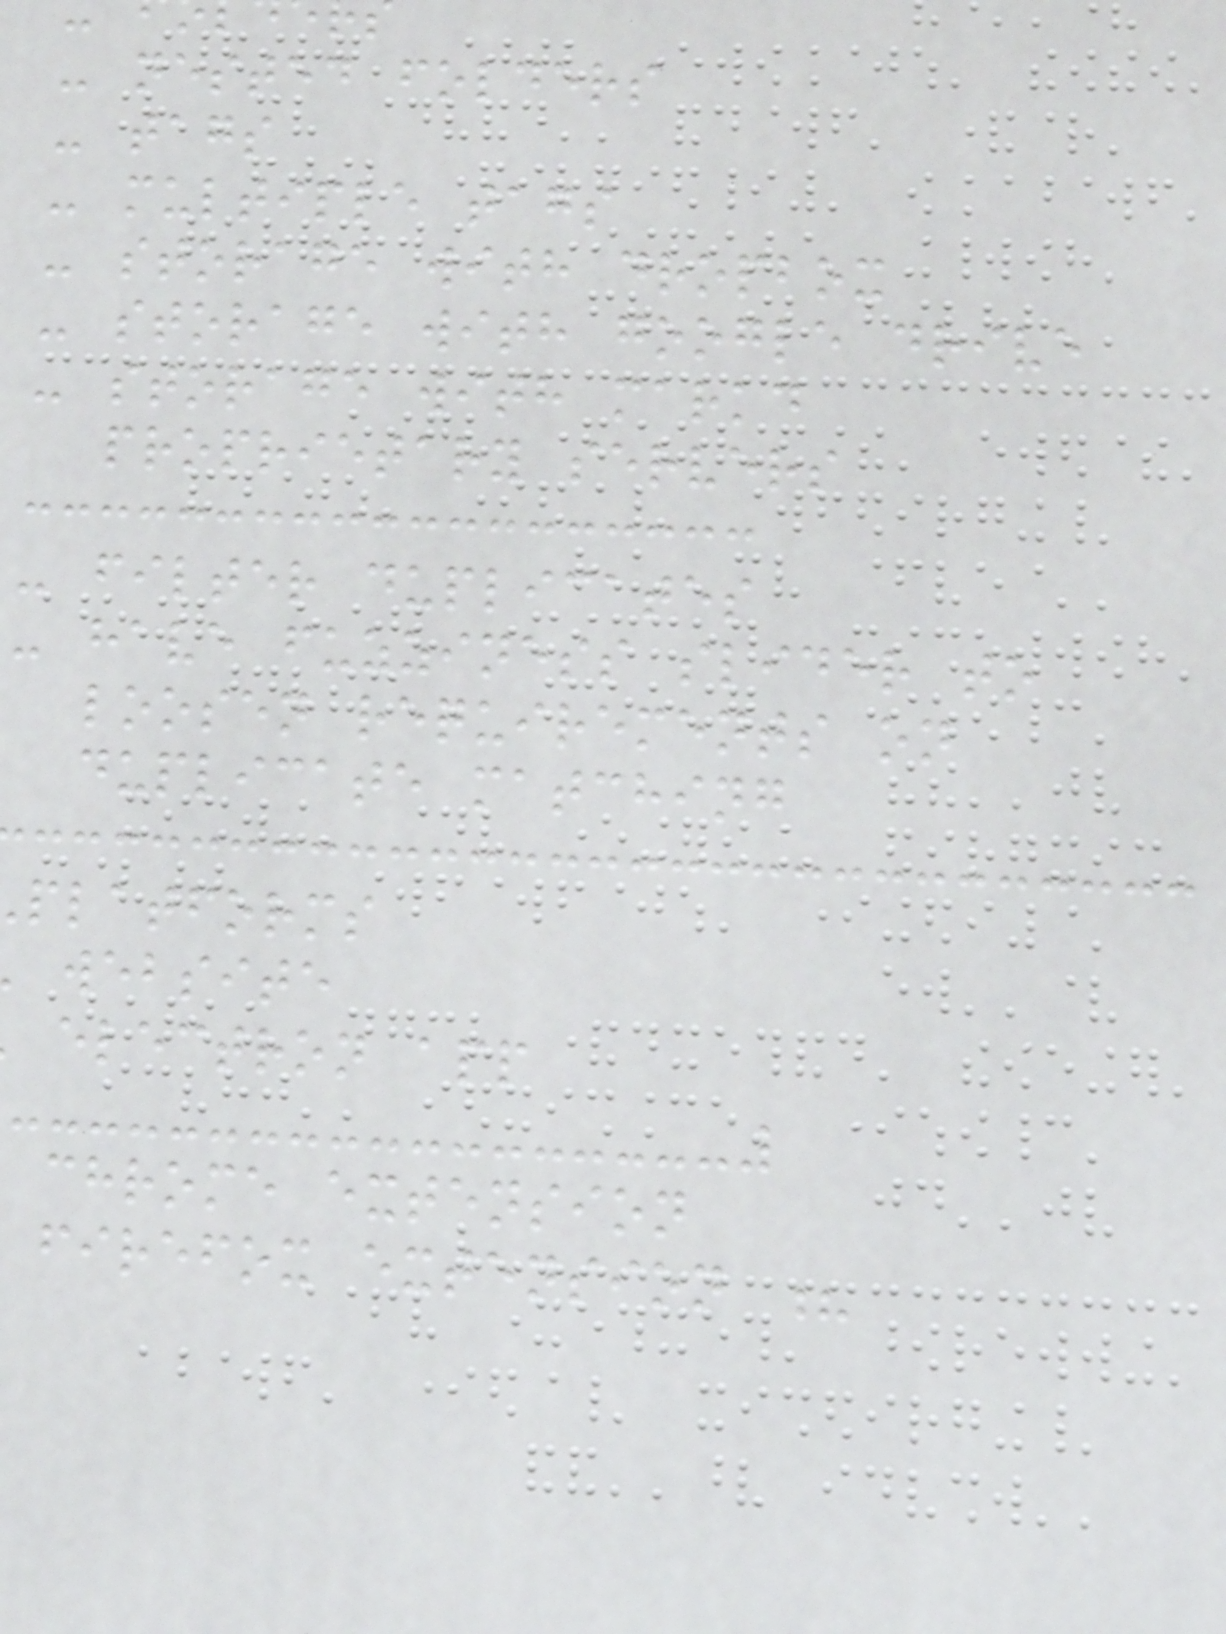- nested folders
- tags
- multiple tags
- storage with dropbox
- storage with google drive
- storage with markd
proprietary servers
- filter duplicates
- have fuzziness slider to
loosen requirements on
duplicate matching
platforms
website
electron app
chrome extension
firefox extension ?
